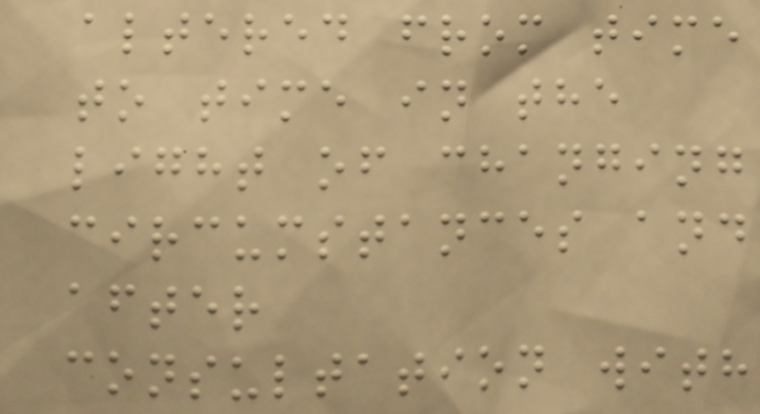altered from time
to time in the
light of changing
circumstances and
after
consultation with
